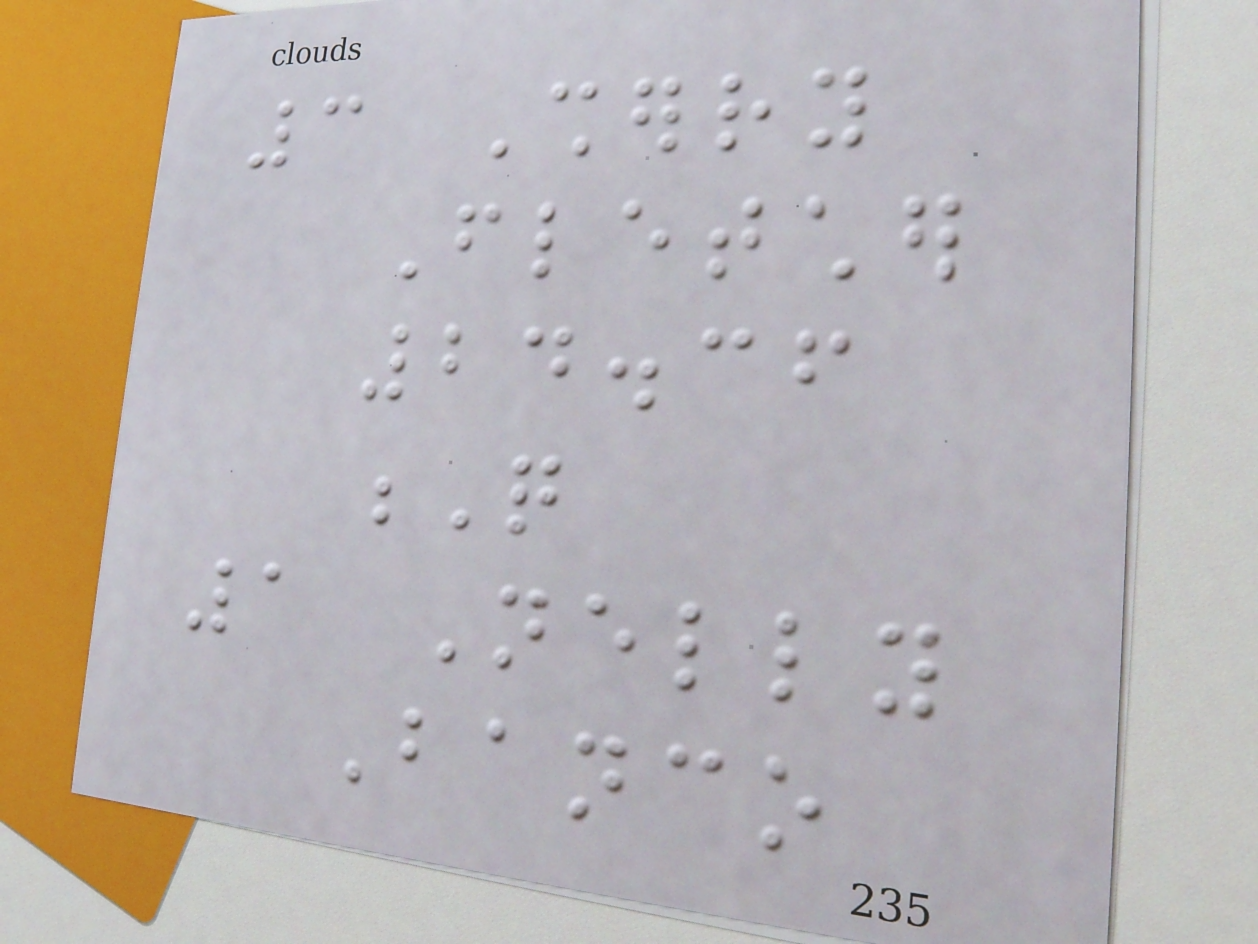3 Sherry
Fletcher
24.36
Q
1 Nelly
Banco
